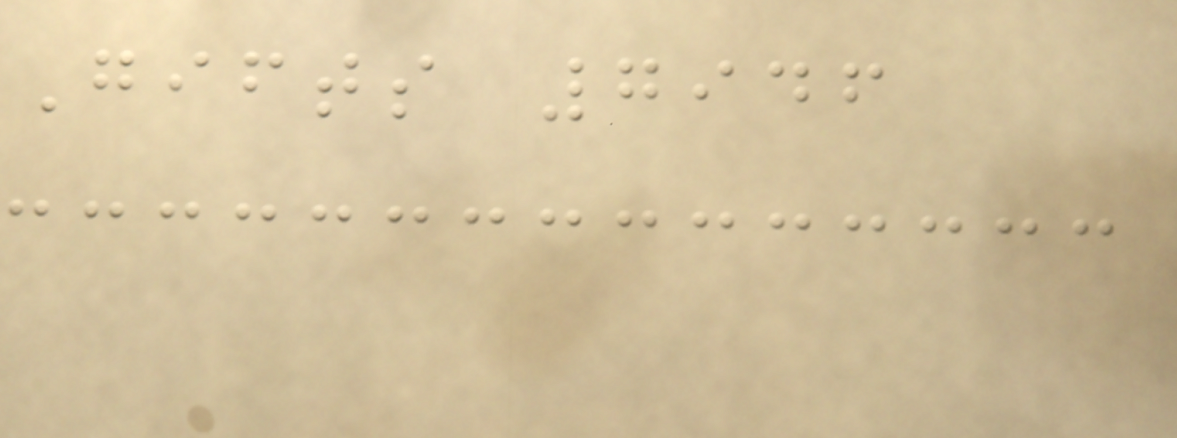Gifts 7946
